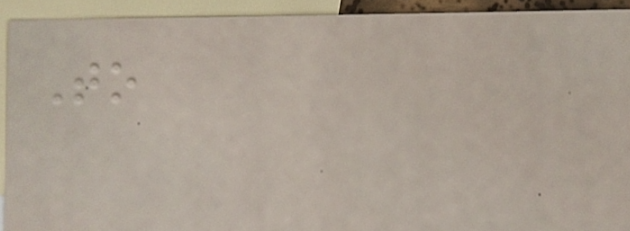To
